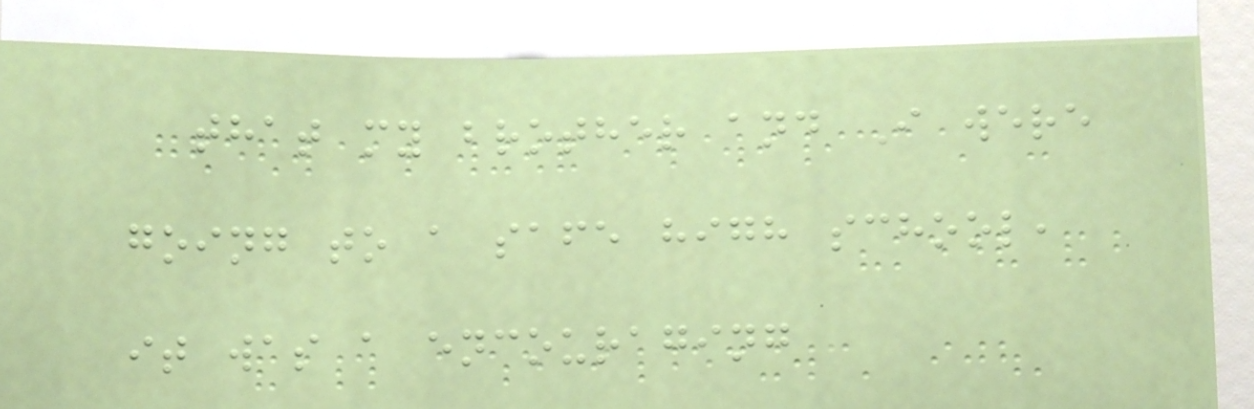that my brother and I were
going to a safe high school,
it was a encouraging
